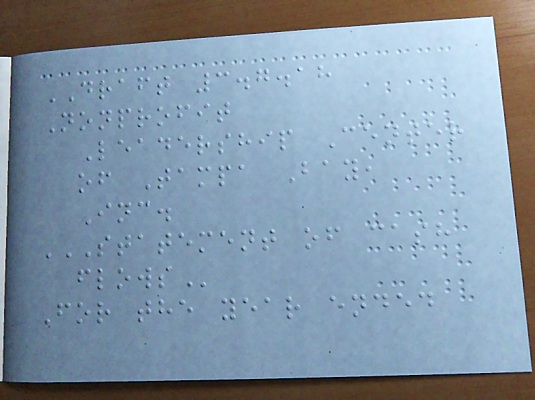DRAFT 3.7.18
Nonprofit
Leadership Center
of Tampa Bay,
Inc.
STATEMENT OF CASH
FLOWS
For the year ended
